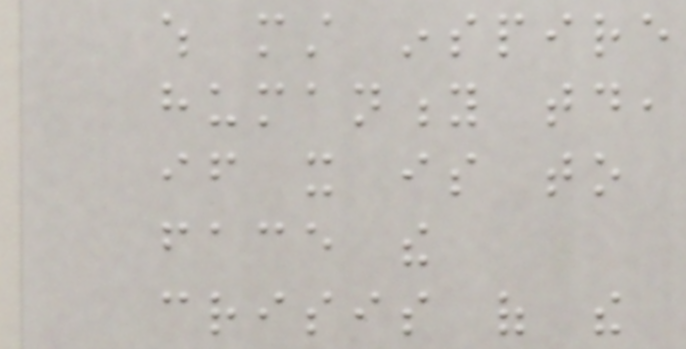which must inspire
humanity today,
if it is to
face the
crisis of the
